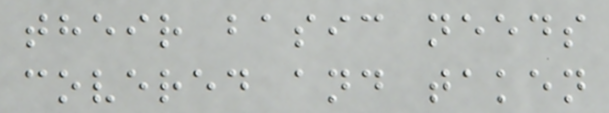their basic needs
covered and taken
